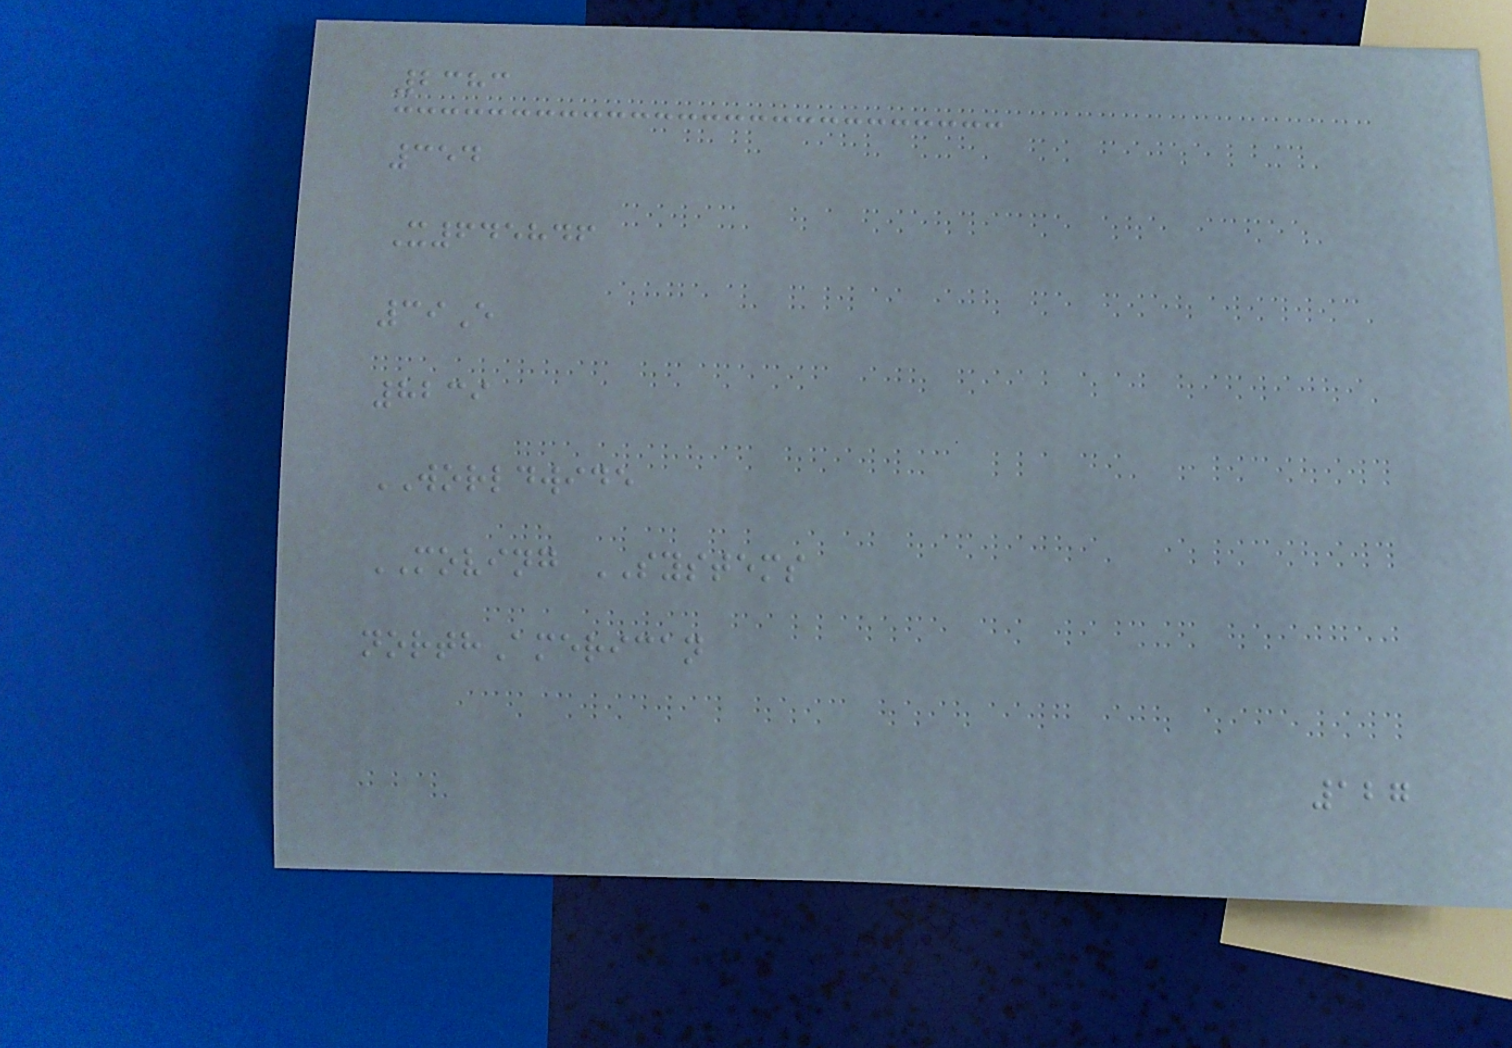2383
354
X645846
39E
8239
WORLDWIDE
MOVING SYSTEMS
northAmerican
127
